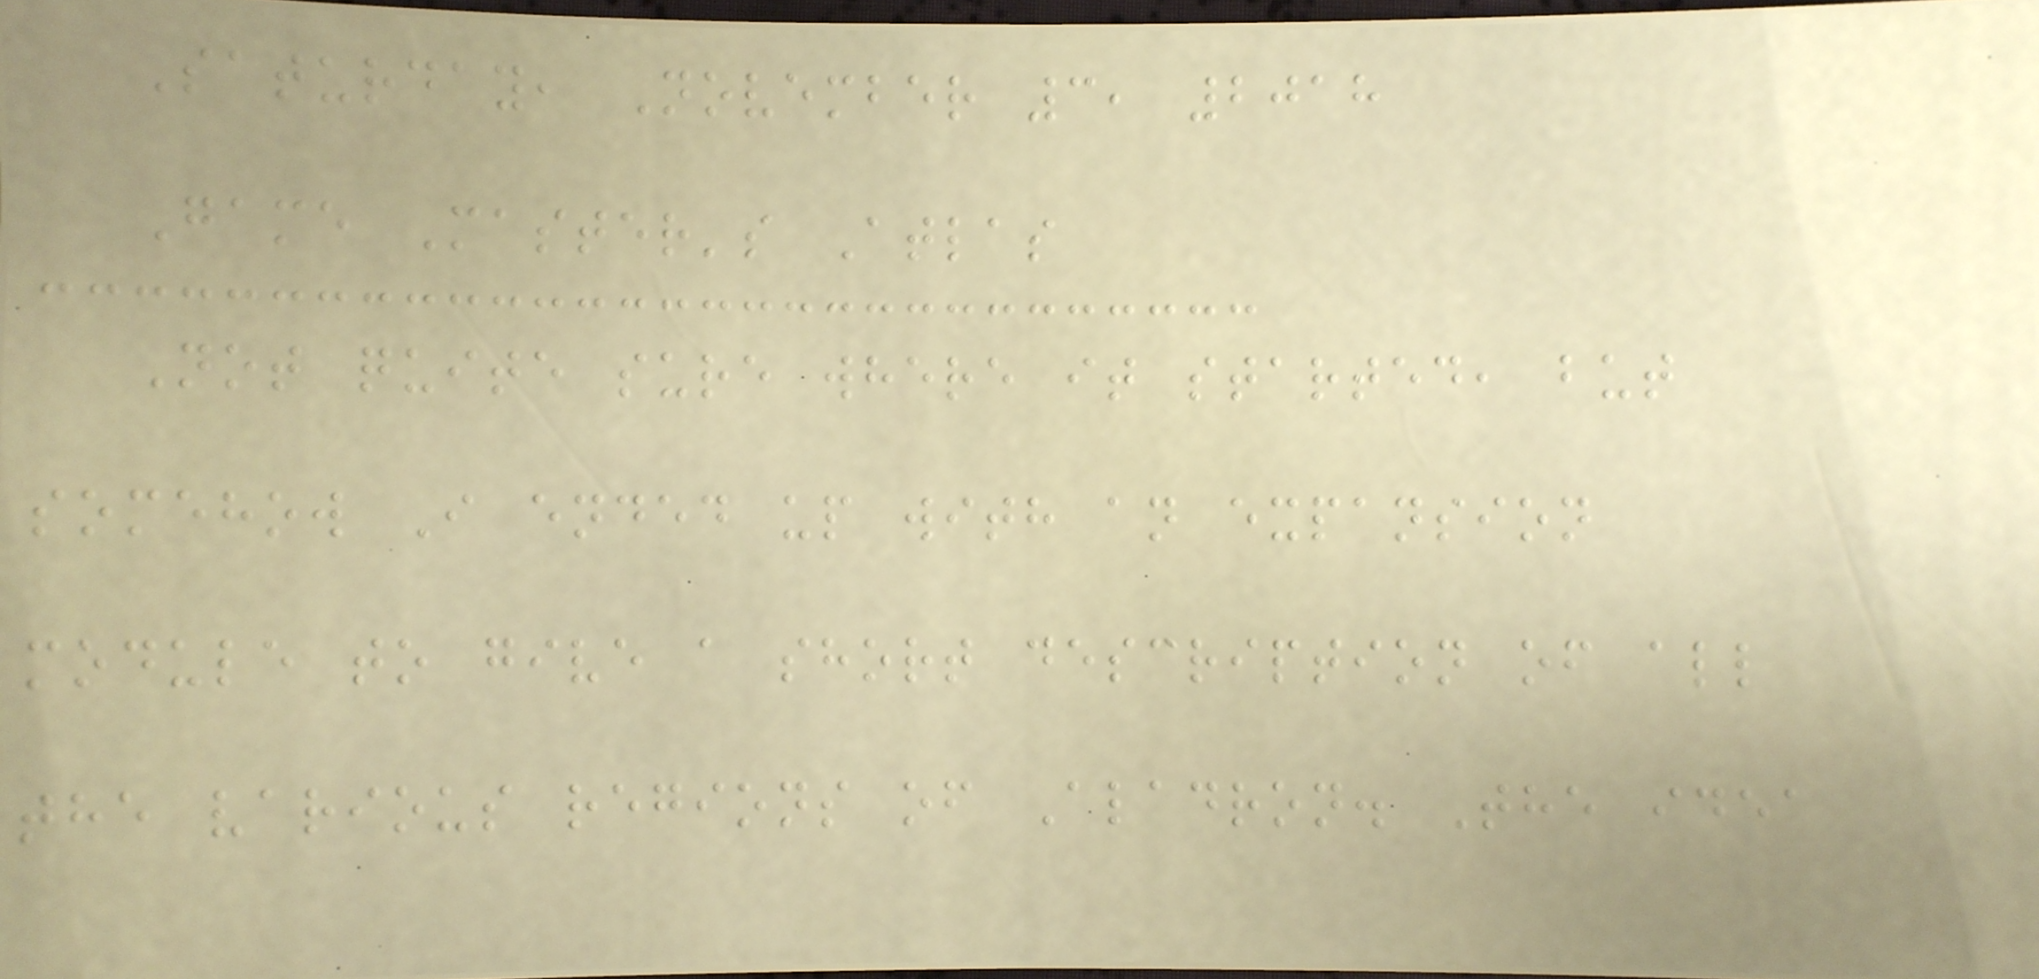Saturday, November 3, 2018
Game Master's Atlas
Not quite sure where it started, but
somehow I ended up with an expansion
module to give a short description of all
the various regions of Aladron. The idea
